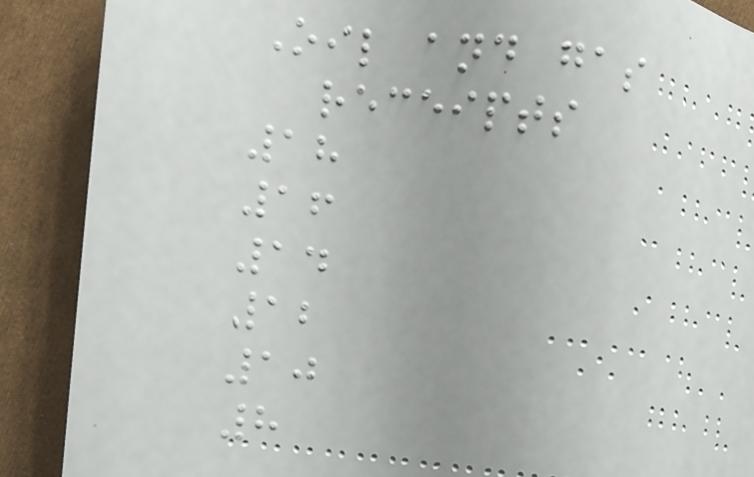Oil and gas
receipts
18
16
14
12
10
8
